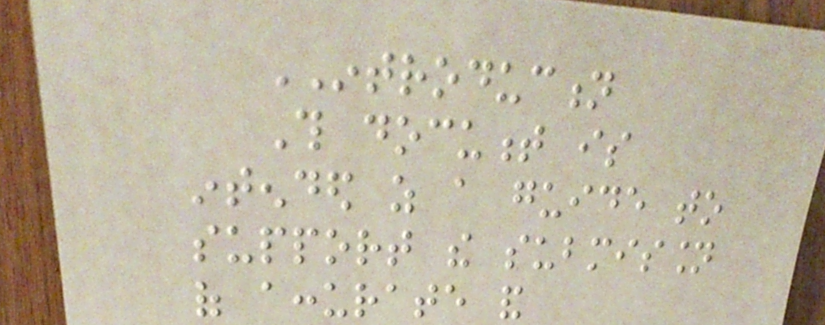INTRODUCTION
This document is
intended as a guide to
support the submission
of accurate and
